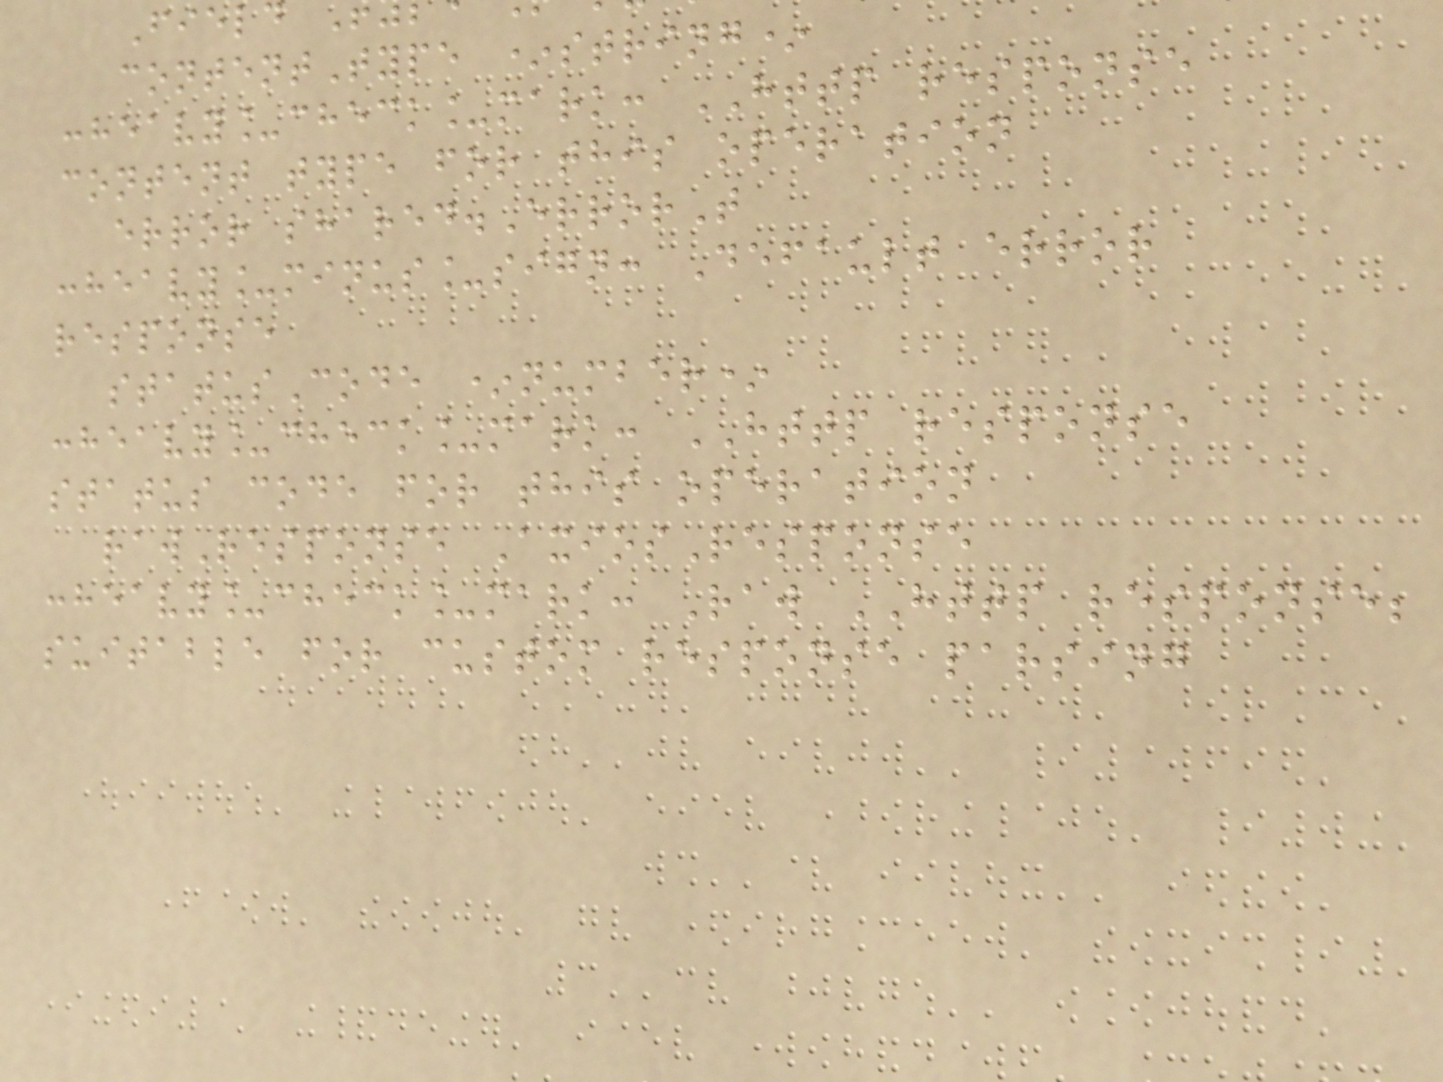contentType *string*
:heavy_check_mark: HTTP response
content type for this operation
error shared.ErrorT
:heavy_minus_sign: Default error
response
statusCode *number*
:heavy_check_mark: HTTP response
status code for this operation
rawResponse AxiosResponse
:heavy_check_mark: Raw HTTP response;
suitable for custom response parsing
